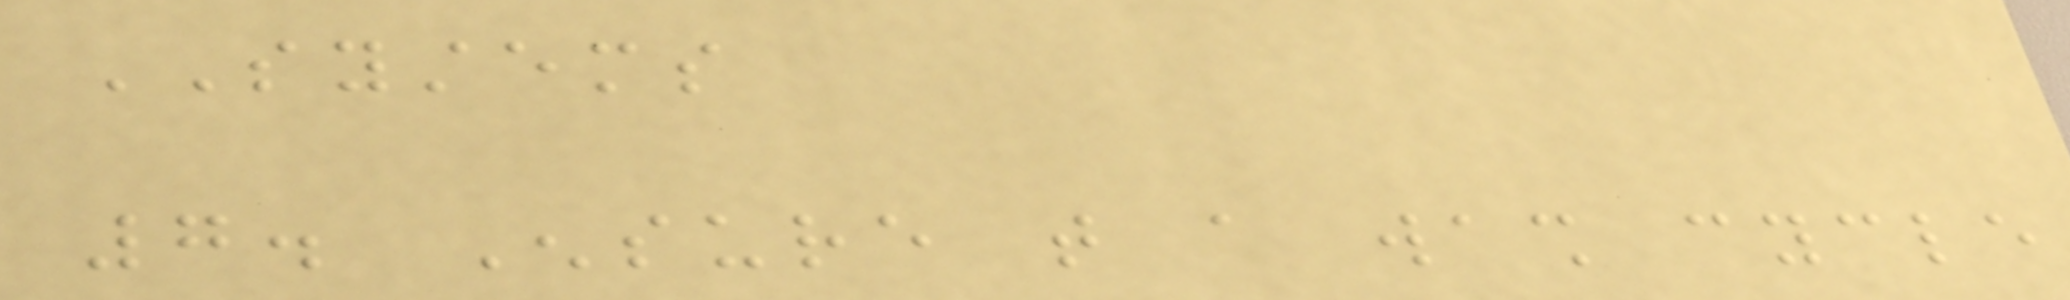SYSTEMS
7. Ensure that a wash cycle
